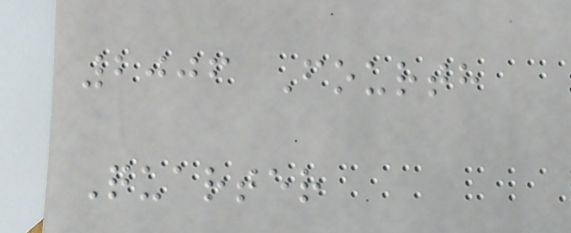2006 Fourth
Quarter
